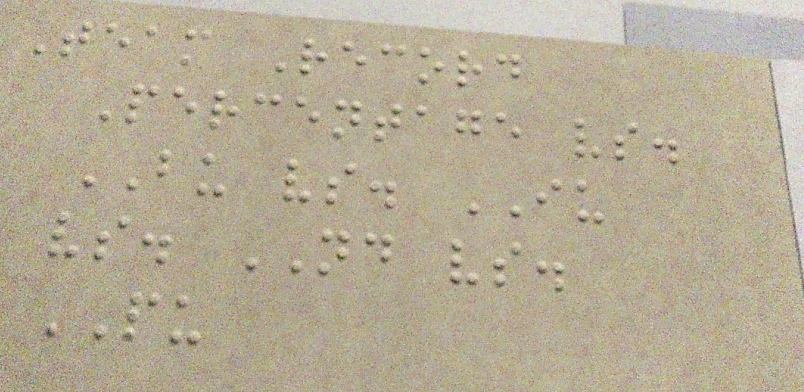Team Record
Percentage vs.
BU vs. IU
vs. ND vs.
PU
